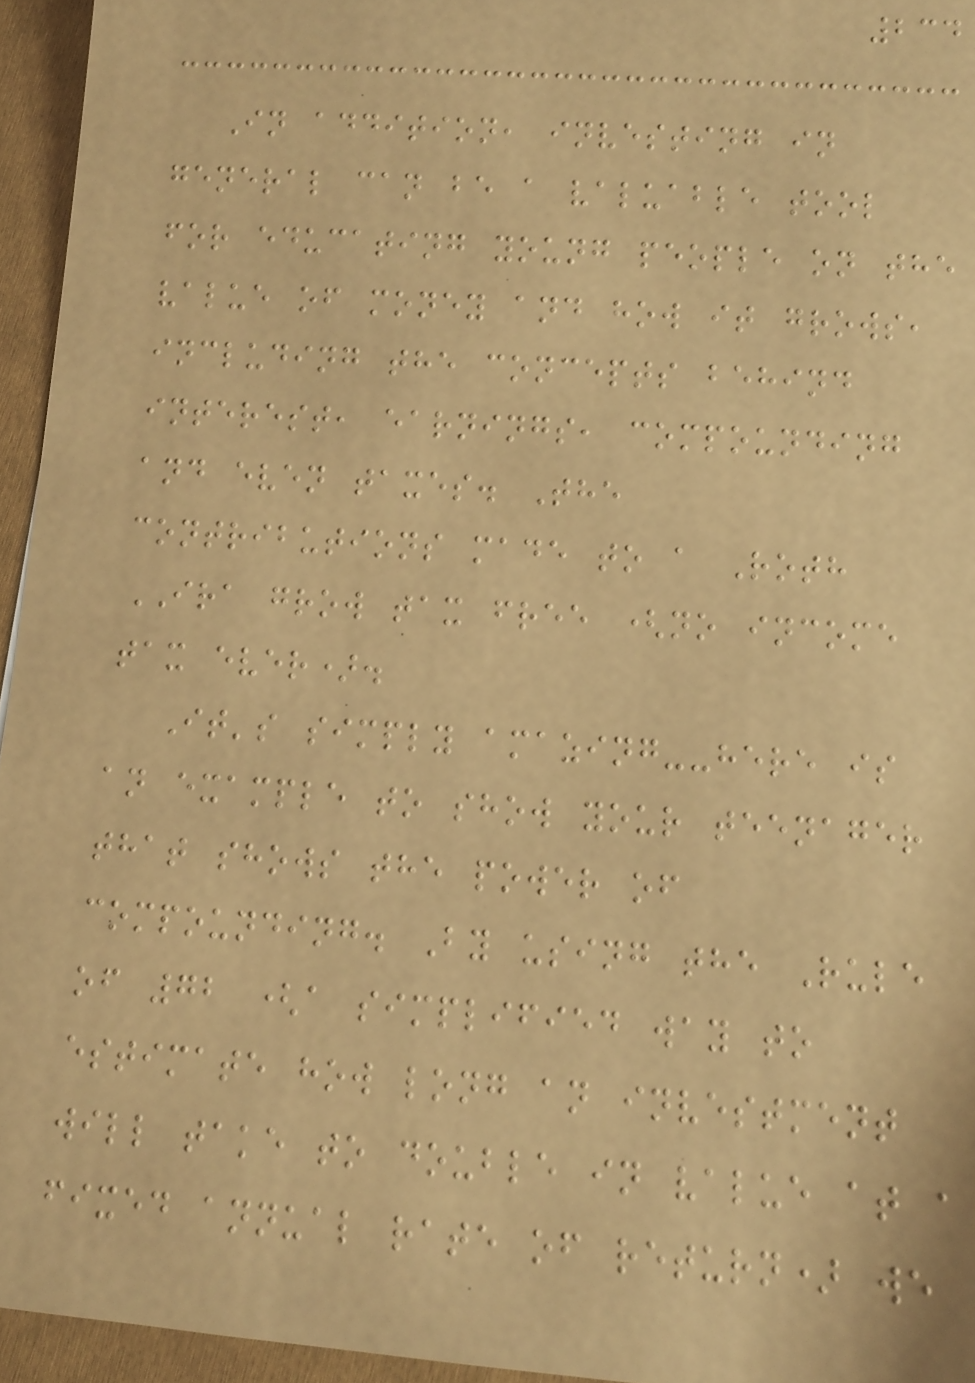234
In addition, investing in
general can be a valuable tool
for educating young people on the
value of money and how it grows,
including the concepts behind
interest, earnings, compounding
and even taxes. The
contributions made to a Roth
IRA grow tax free (no income
tax ever).
It's simply amazing--here is
an example to show your teenager
that shows the power of
compounding. By using the Rule
of 72 (a simplified way to
estimate how long an investment
will take to double in value at a
fixed annual rate of return) we
